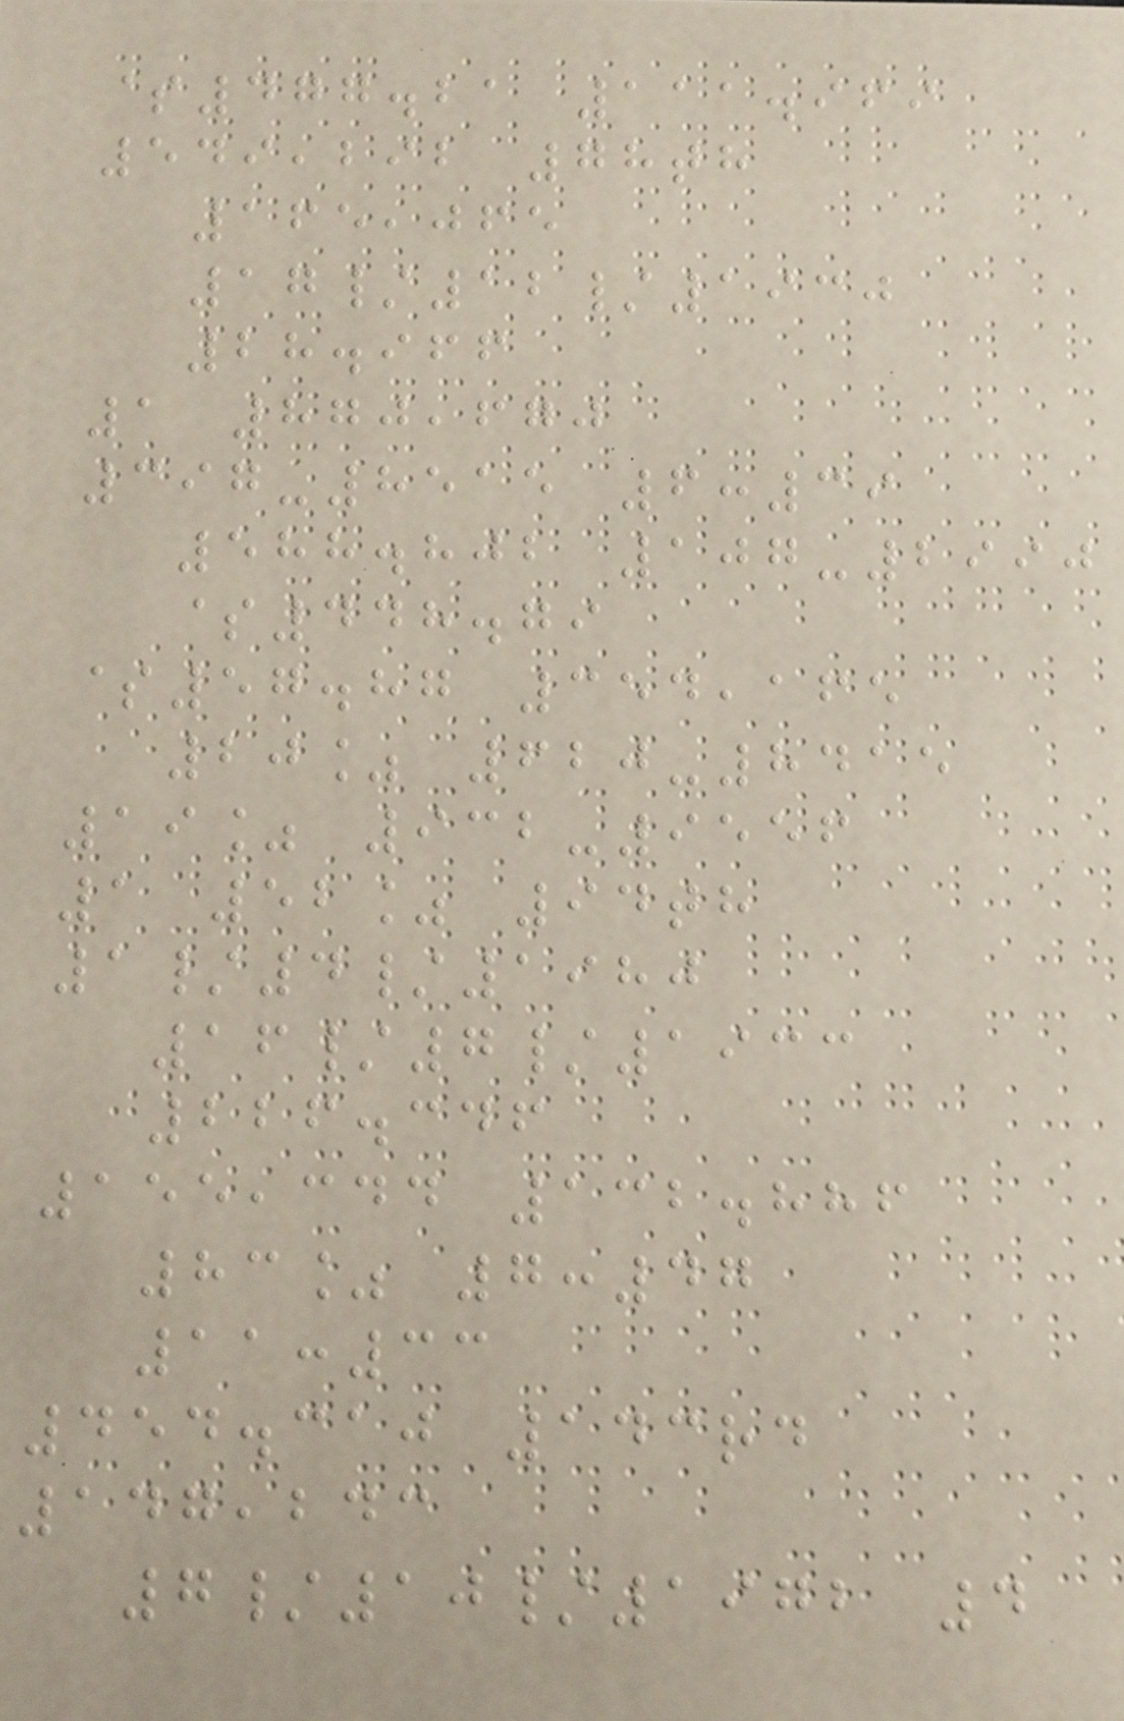$477.21 111.969
549,292 78th
165,065
17/12/1930
28.966
1 870,670
397-8515 6:39
588.802 107-2990
$448.79
$57.87 354,165
20% 620-8415
19% 932-9556
1 52% 94th
1/4/1980
16/7/1933
226.346
155,344 132.886
83% 7:47
11:33
454.310 143rd
147,243
7/10/1972 4
